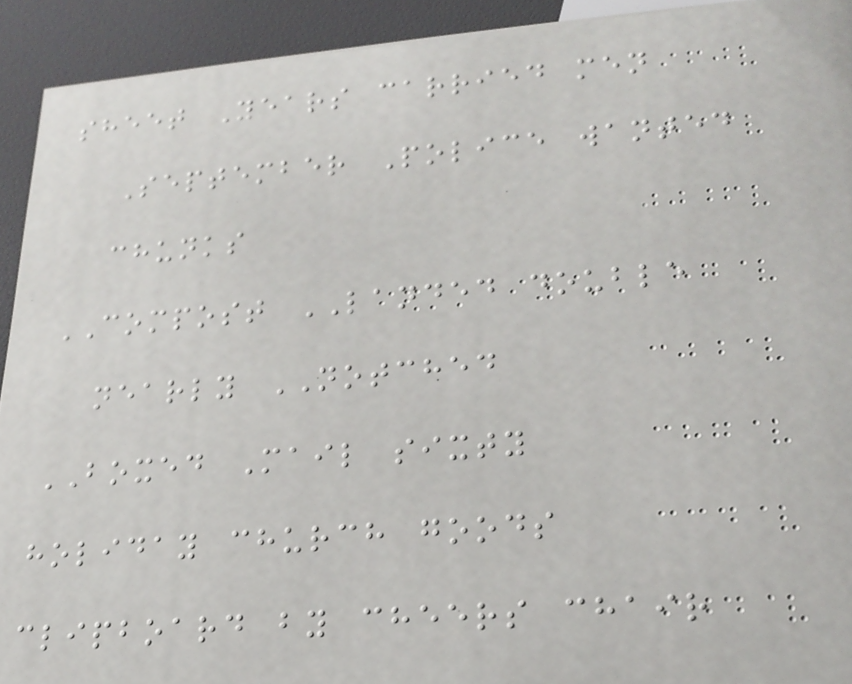sheet Years carried men
September Police wanted
chunks
COMPOST LANDED double
nearly NOTCHED
BOXED Mail sixty
holiday church goods
clipboard by cheers chair
